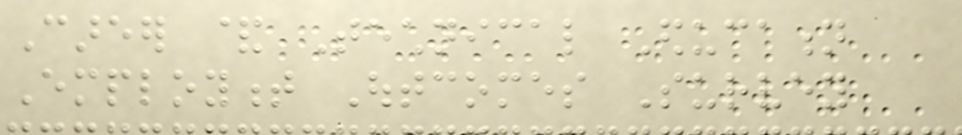Career & Technical Education
Employment Outcomes Survey
